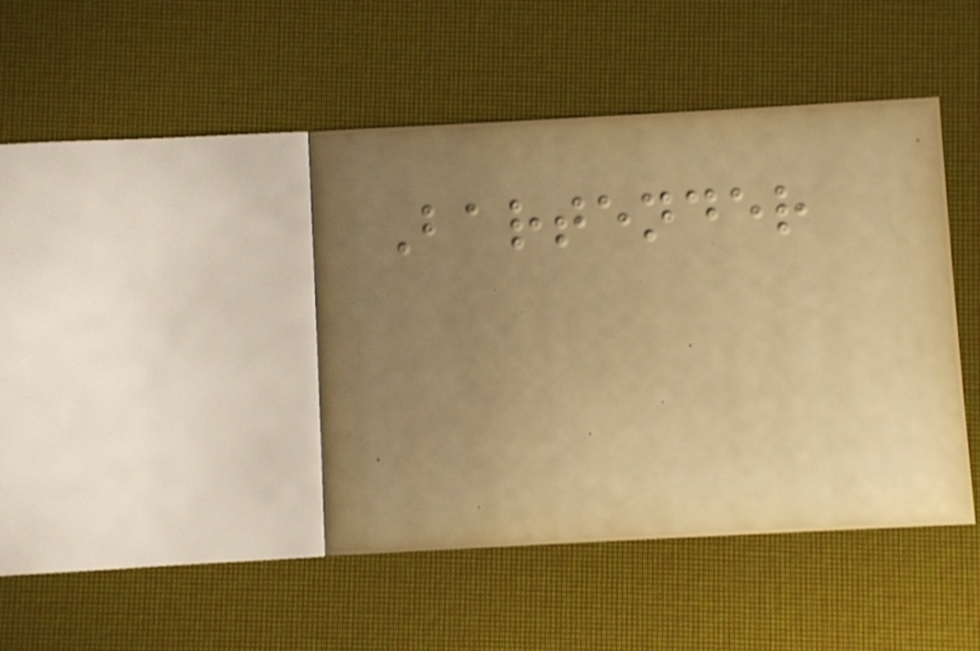Bartender
